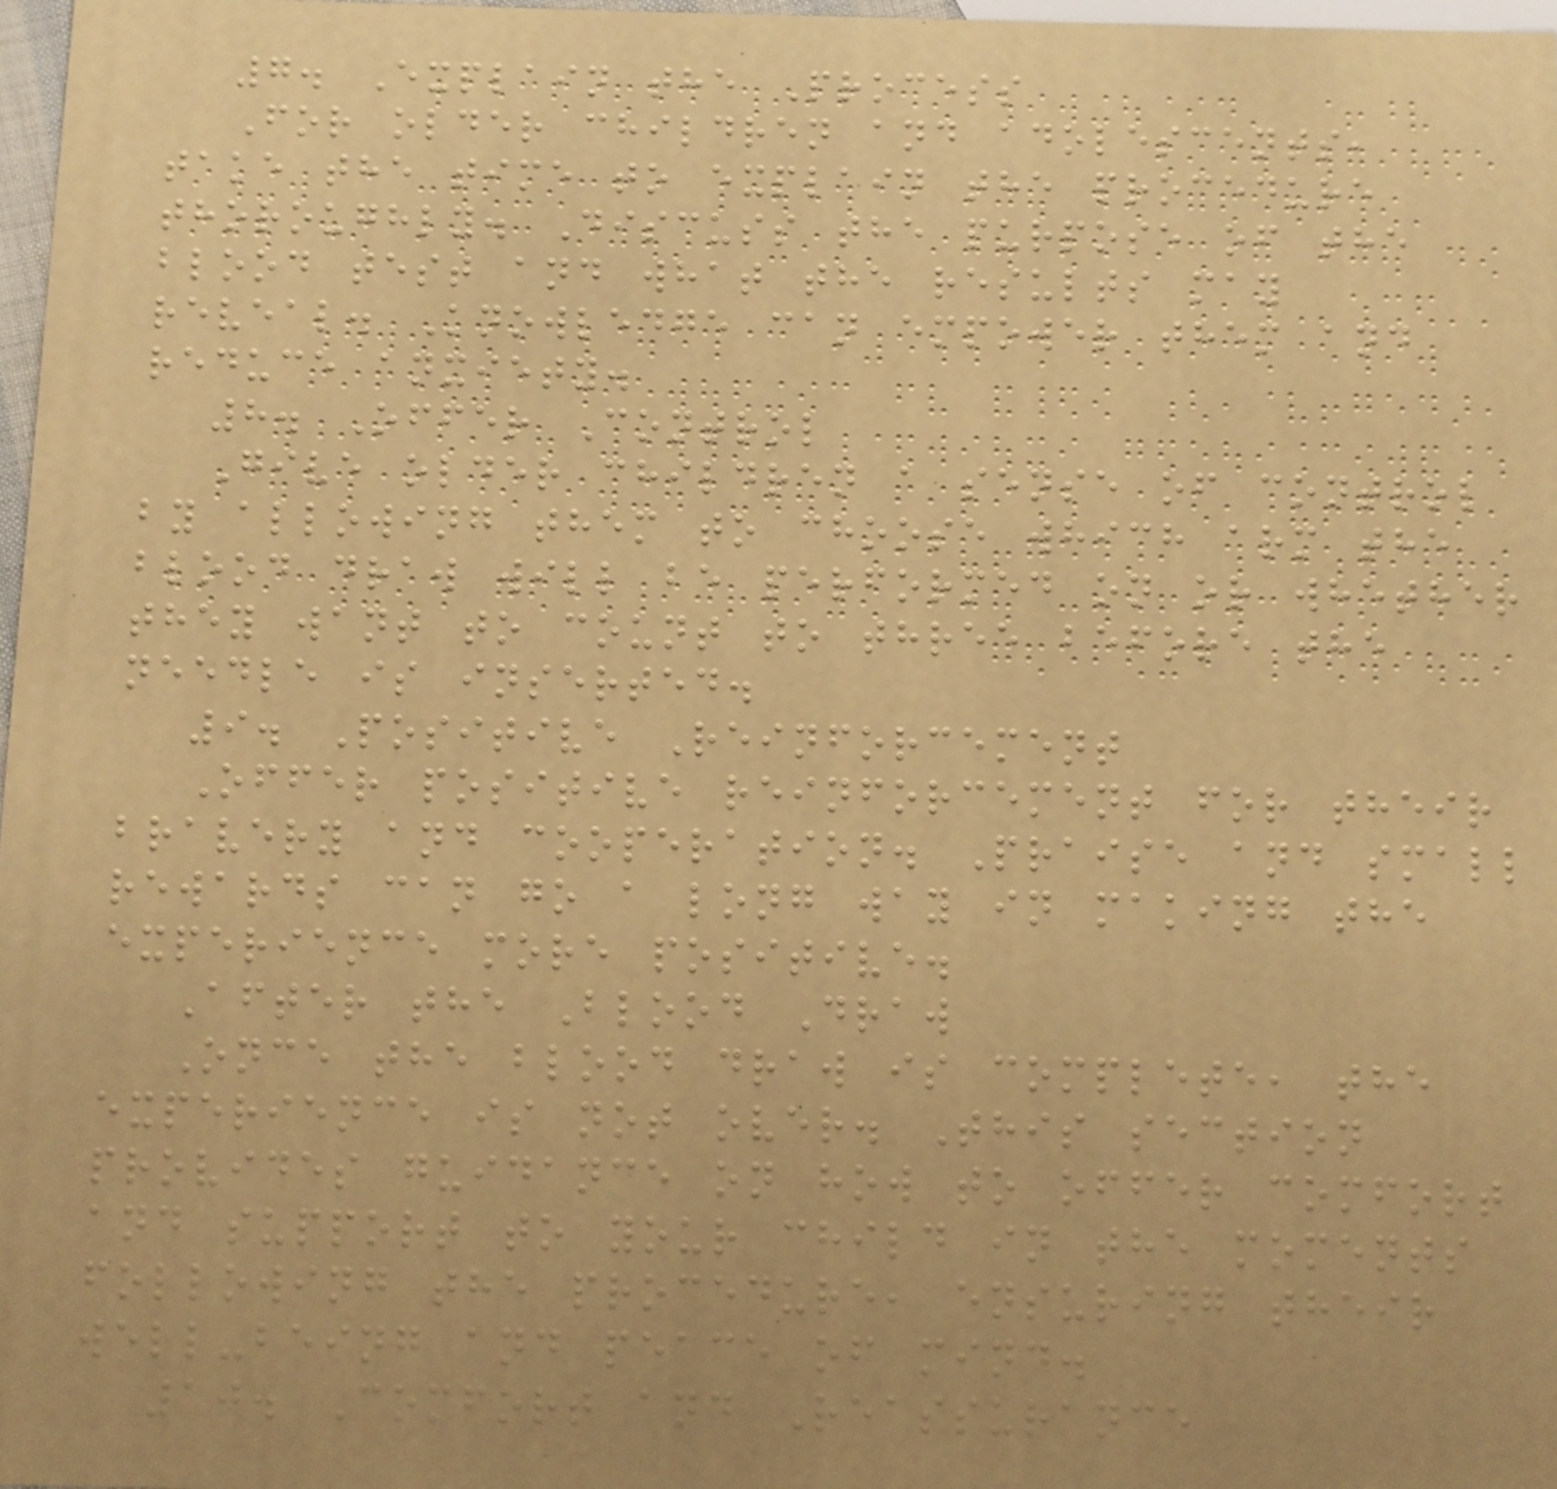7. Explain the Process
For older children and adolescents,
take the time to explain the procedure
thoroughly. Discuss the purpose of the
blood test and what the results may
reveal. Knowledge can empower them and
reduce anxiety.
8. Offer Control
Give older children a sense of control
by allowing them to choose which arm the
blood draw will be performed on or whether
they want to count to three before the
needle is inserted.
9. Positive Reinforcement
Offer positive reinforcement for their
bravery and cooperation. Praise and small
rewards can go a long way in making the
experience more positive.
After the Blood Draw
Once the blood draw is complete, the
experience is not over. This section
provides guidance on how to offer comfort
and support to your child in the moments
following the procedure, ensuring their
well-being and peace of mind.
10. Comfort and Reassurance
